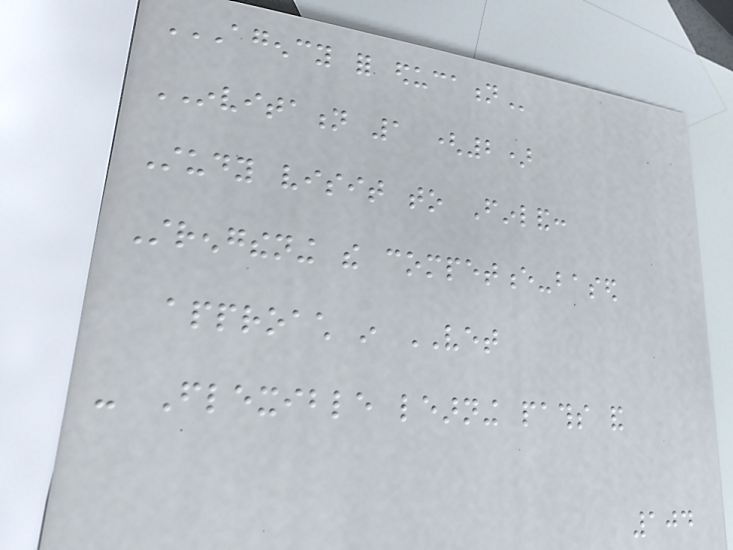AGENCY FOR EDUCATION
INVITATION 1 (2)
Study visit to Finland:
Strengthening the competence-based
approach in VET
- Flexible learning paths and
104
